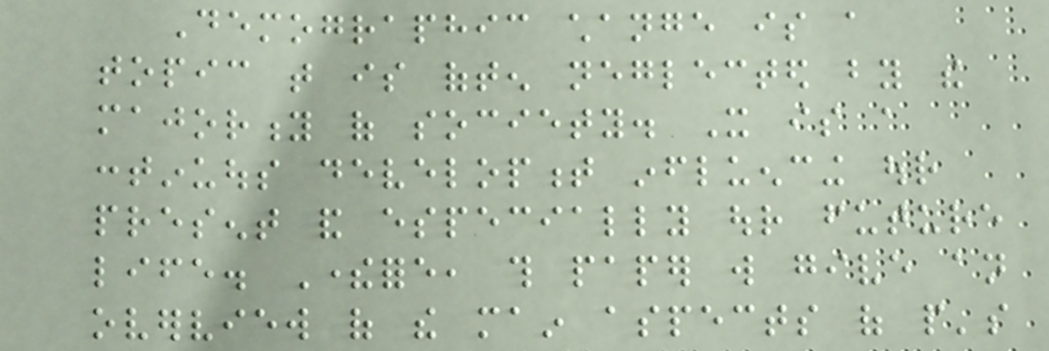Demographic change is a
topic that is often neglected by the
majority of society. It is a
continuous development influencing our
present and especially our future
life. Therefore, this paper will give an
overview of the main aspects of people's
